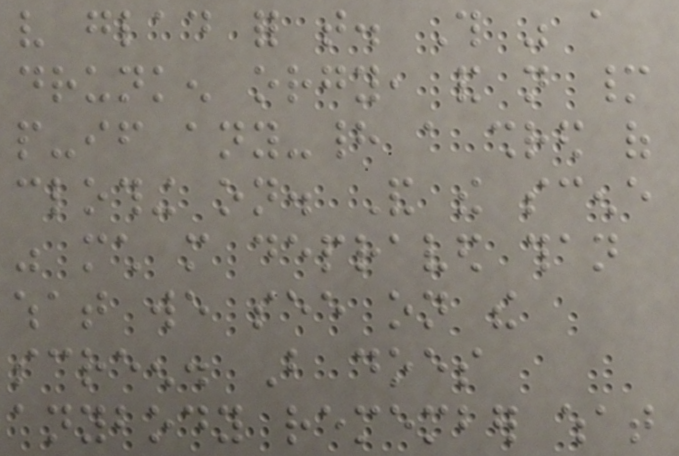very glad for that. This was a
drunken orgy, and not many
people-if any-had a shred of
clothing on. And the scene
was much more depraved than
what we see on the
screen. But does
anybody remember what
